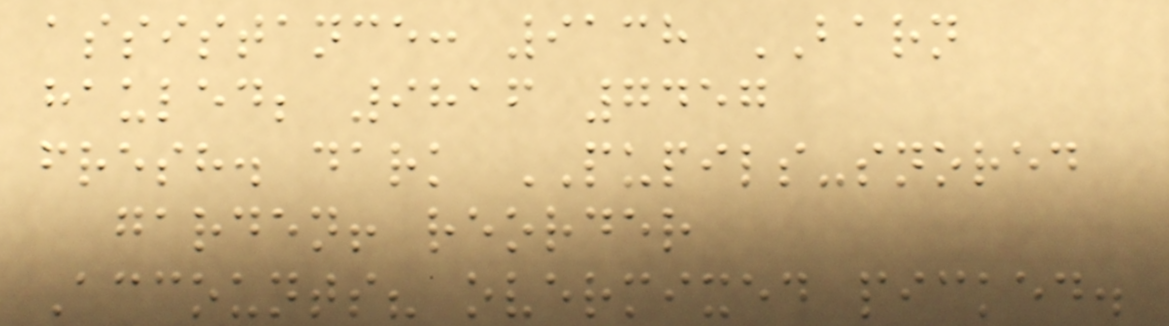assistance: 9138 BARN
hauled; 9816 7457
fresh. dark PUPILS-snored
garden! reorder
Accounts? overmixed picked.
